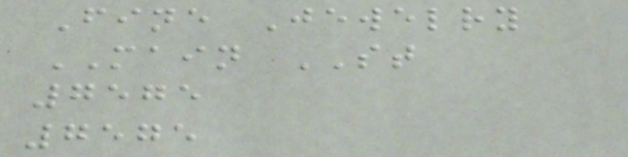Fine Jewelry
MAIN ST
7575
7575
